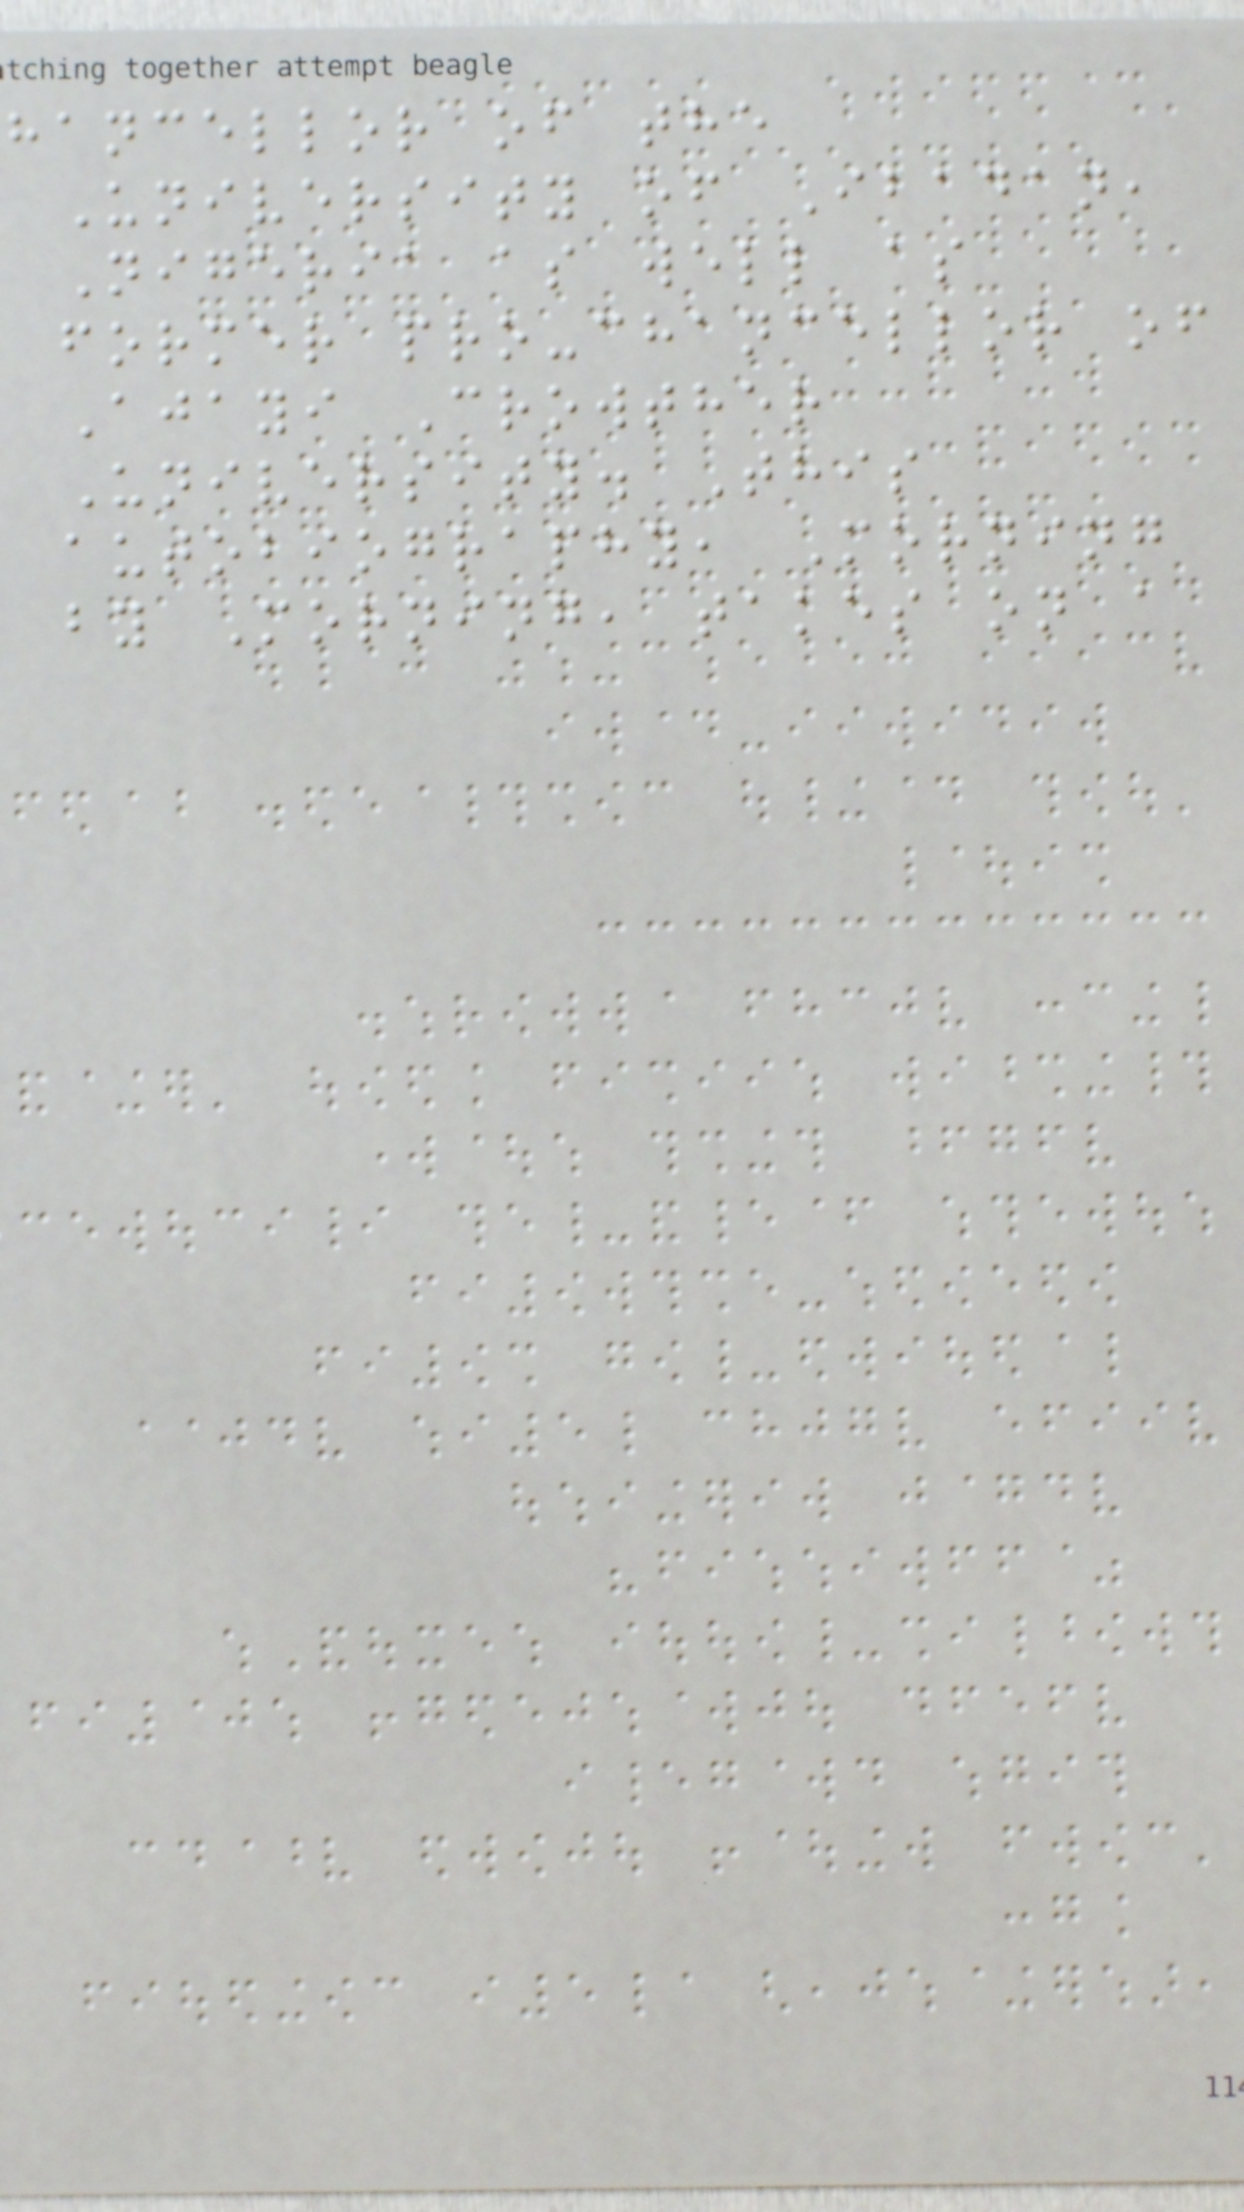hancellor of the
University of Ibadan,
Nigeria as well as
former pro-chancellor of
Ajayi Crowther
University. This
autobiography, Morning
by Morning, takes on a
